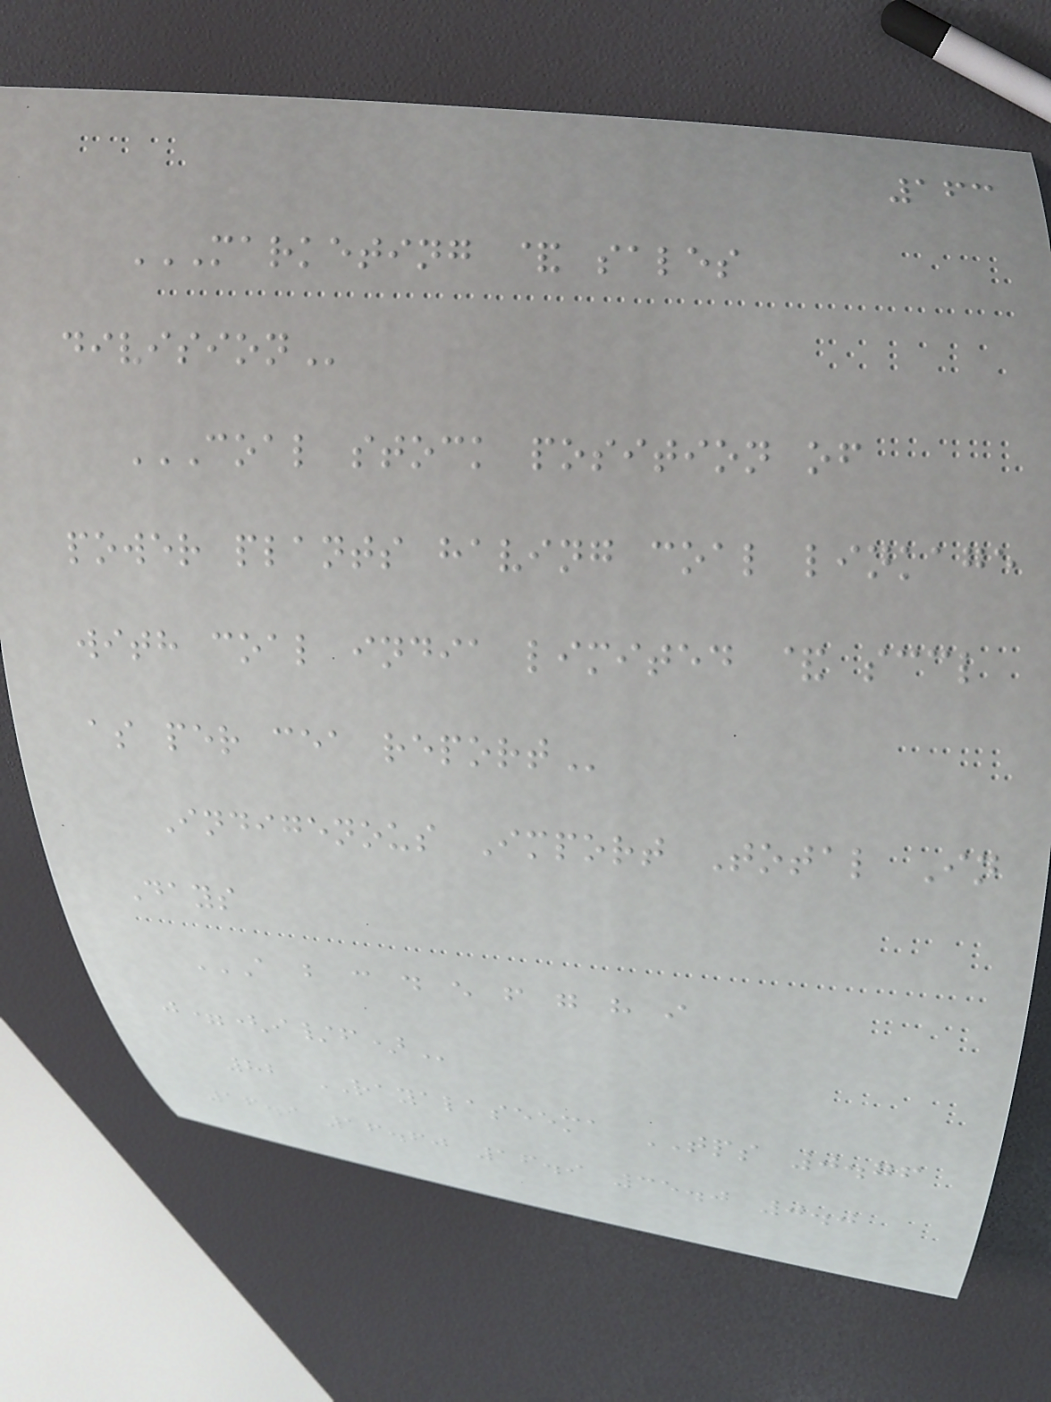163
MARKETING & SALES
DIVISION
COAL STOCK POSITION OF
POWER PLANTS HAVING COAL LINKAGE
WITH COAL INDIA LIMITED & SCCL
AS PER CEA REPORT
Indigenous Import Total In
Days
A B C D E F G H I
J=(I/F)
82 RAYALASEEMA TPS 0.76
16.9 16.60 16.9 35.0 0.0
